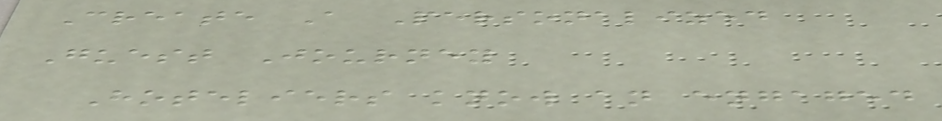Create A Personalized
Guest Journey
Hoteliers know an engaged
